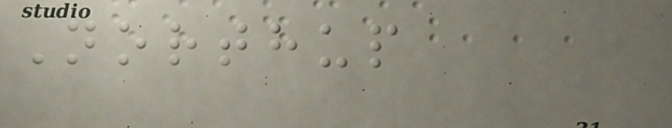Northup
